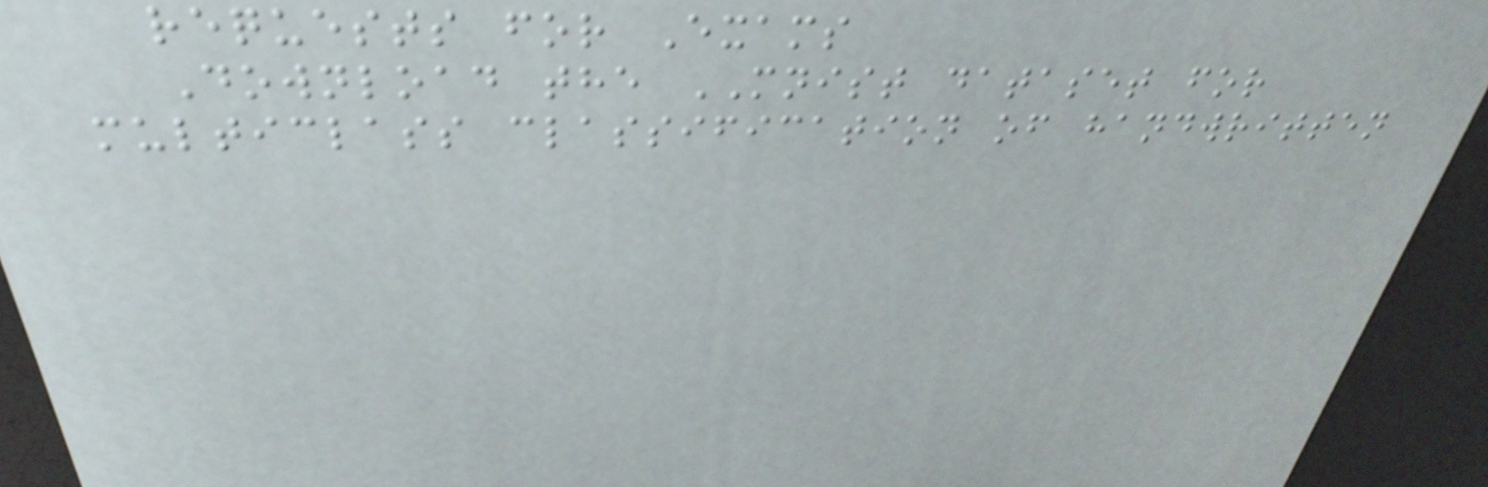requests for Exams
Download the MNIST dataset for
multiclass classification of handwritten
